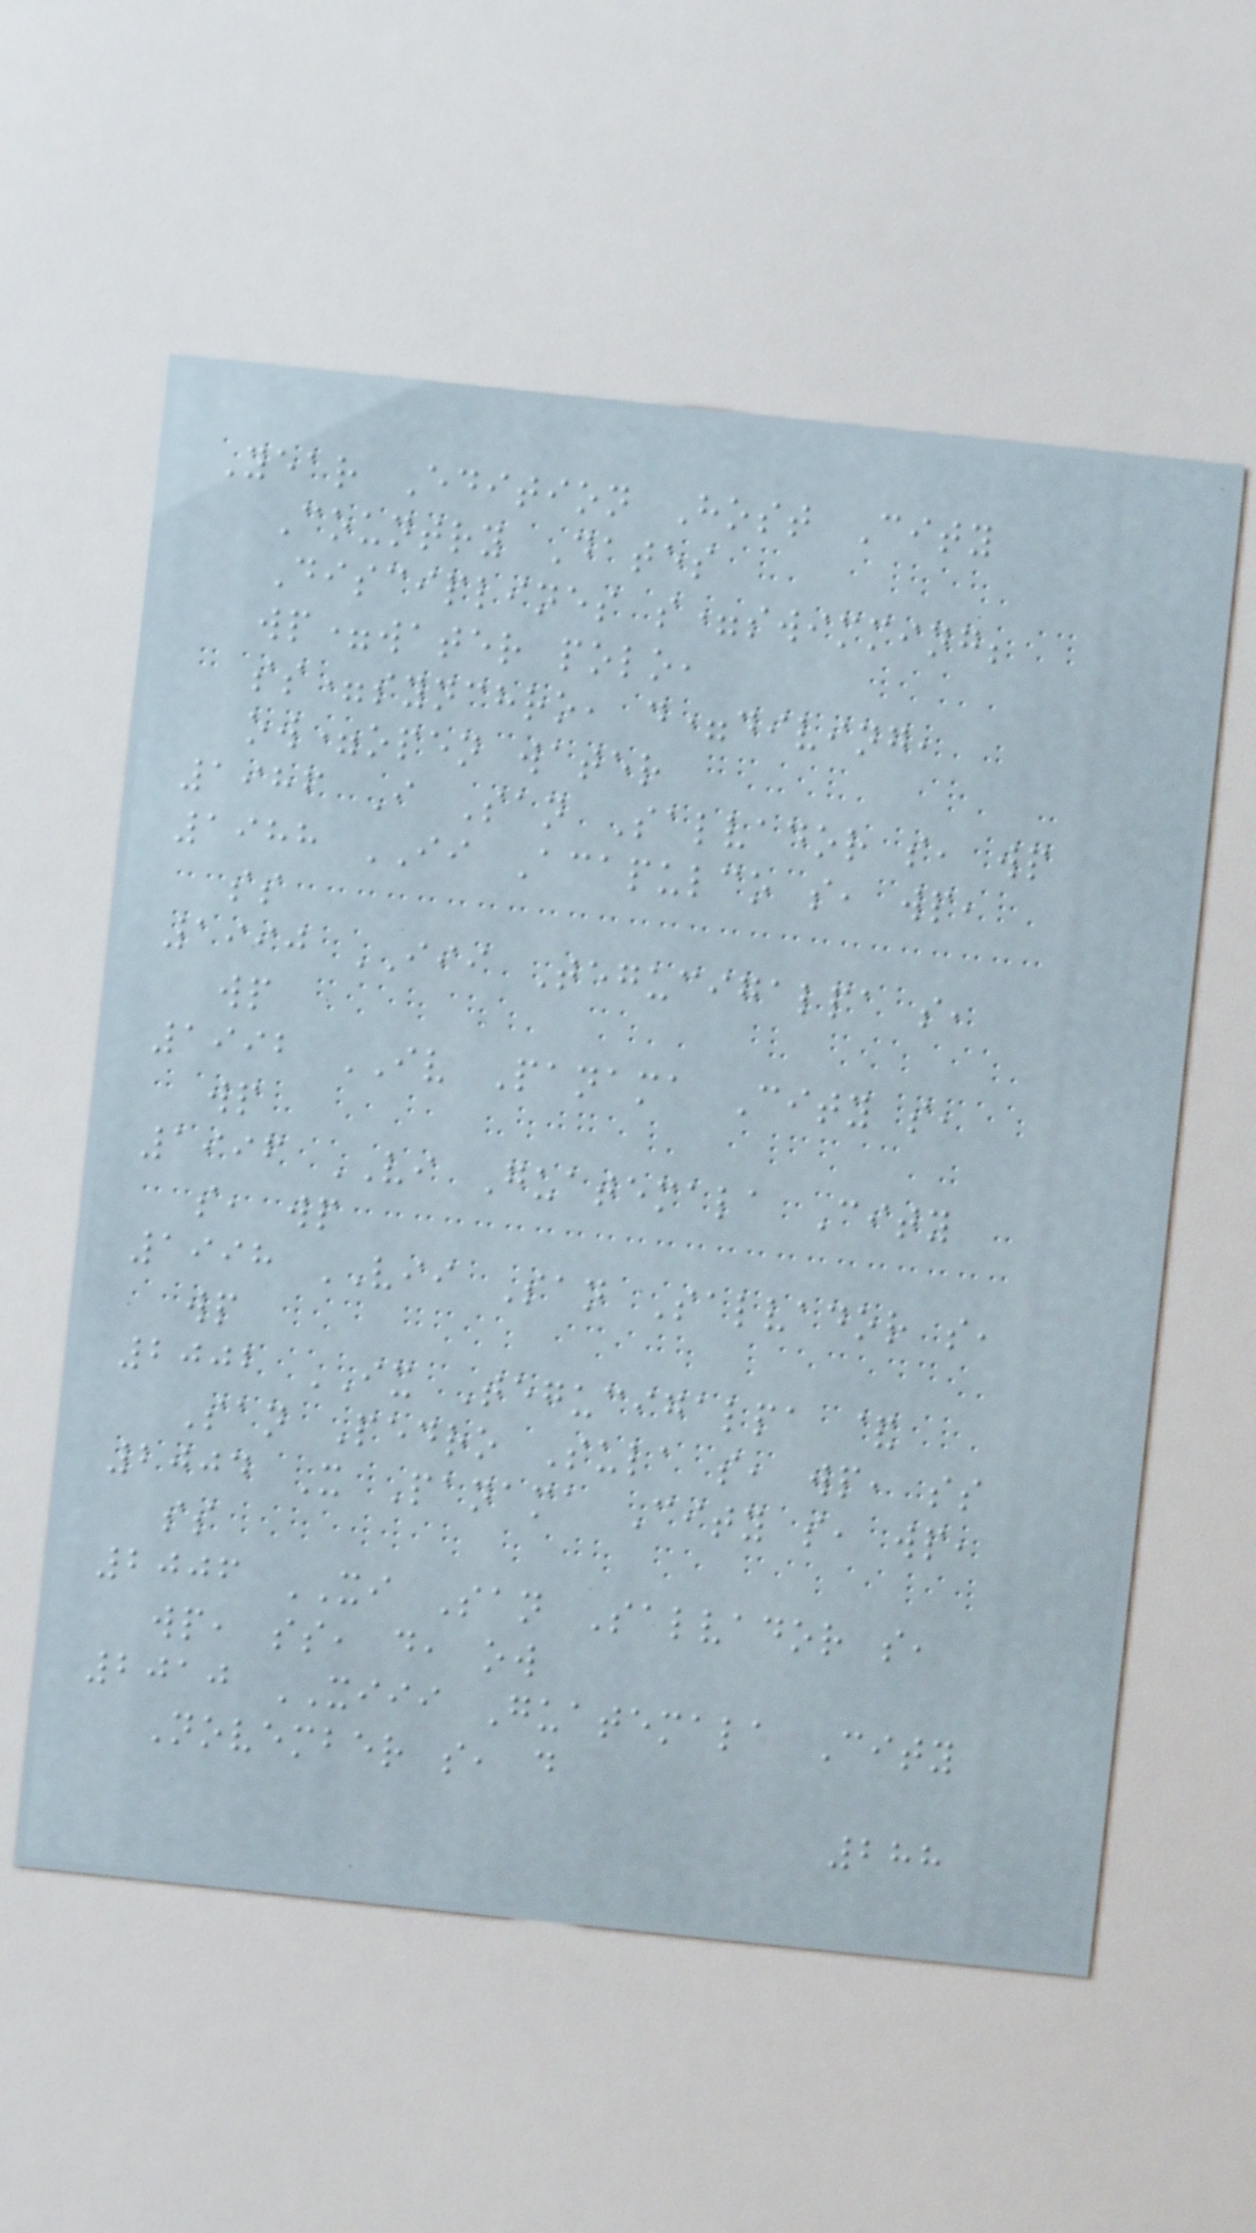Year Edition Host City
Country Dates
Disciplines s=swimming;
wp=water polo,
ss=synchro, d=diving,
ow=open water
1986 I San Salvador s, wp
1988 II Acapulco s, wp,
ss
1990 III Tegucigalpa s,
wp
1992 IV Panama City s,
wp
1996 VI Guatemala City
s, wp
1998 VII San Salvador s,
wp
2002 IX Tegucigalpa &
San Pedro Sula s, wp, ss
2004 X Panama City s, wp,
ss
2006 XI San Salvador s,
wp, ss, d, ow
2010 XIII Guatemala City
November s, d
288
